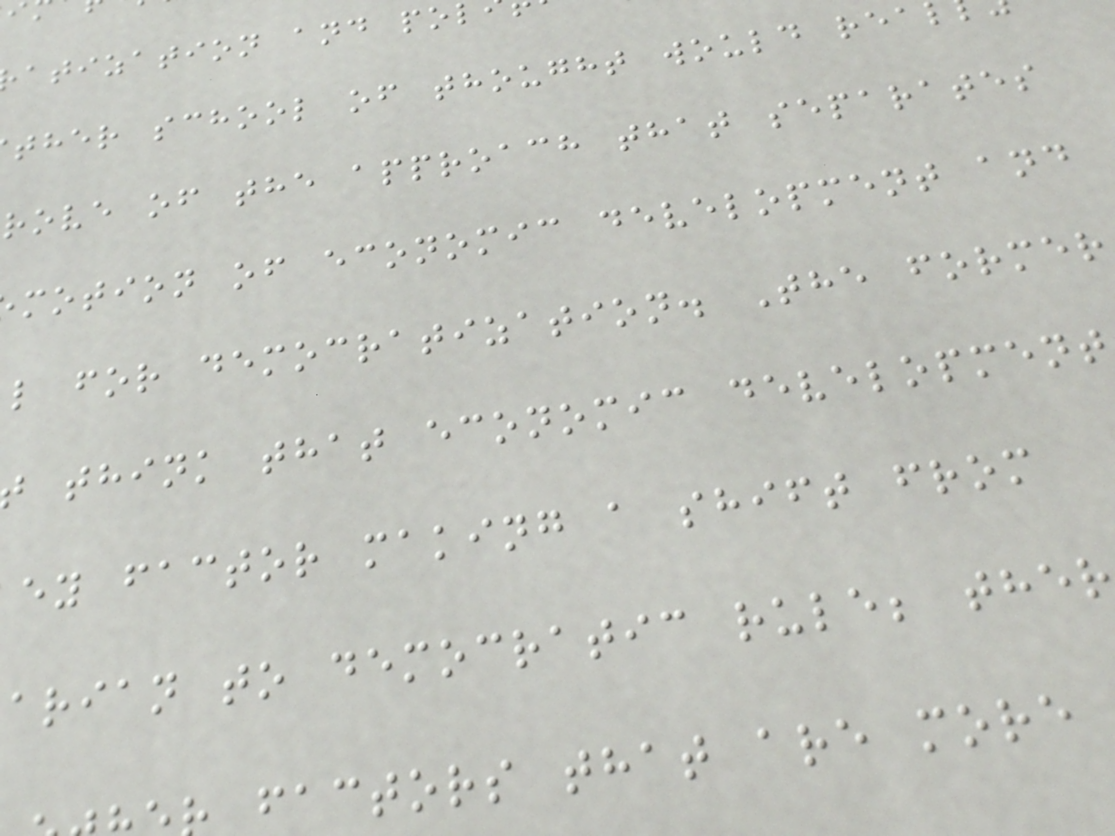atization and po
ther school of thought would rea
rove of the approach that separates
motion of economic development and
l for democratization. The former
think that economic development
ey factor making a shift from
arian to democratic rule; ther
factors that are more
